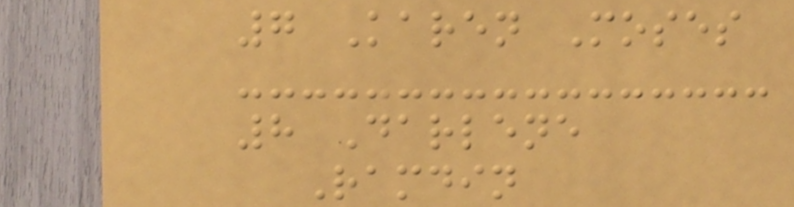7 Karen Moses
8 Darlene
Ramdin
